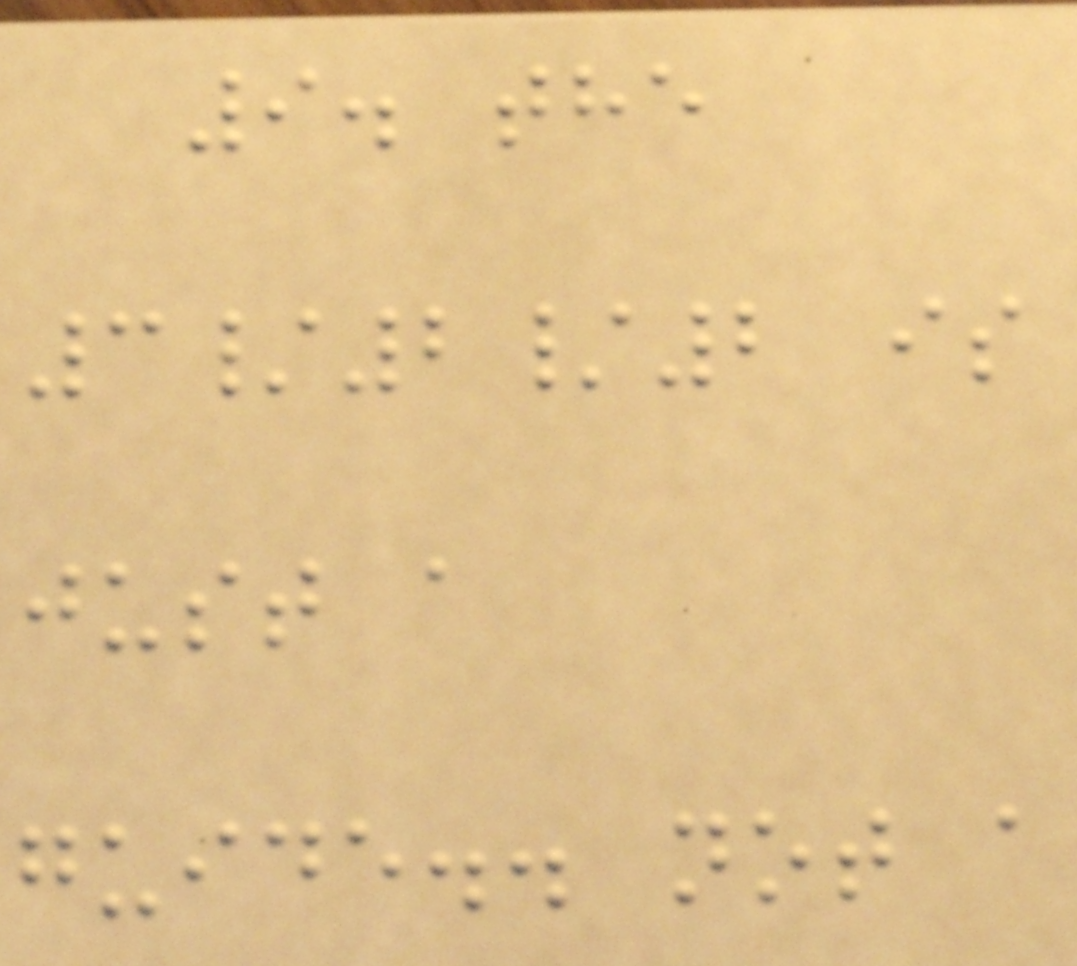9. the
3/2/2 is
just a
guide.. not a
